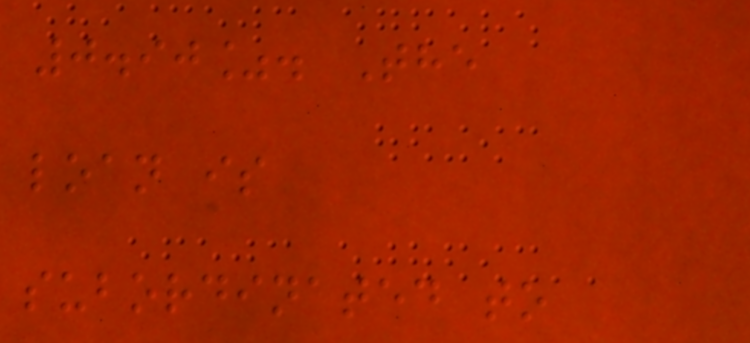0.90%. The
loan is
subordinated to
